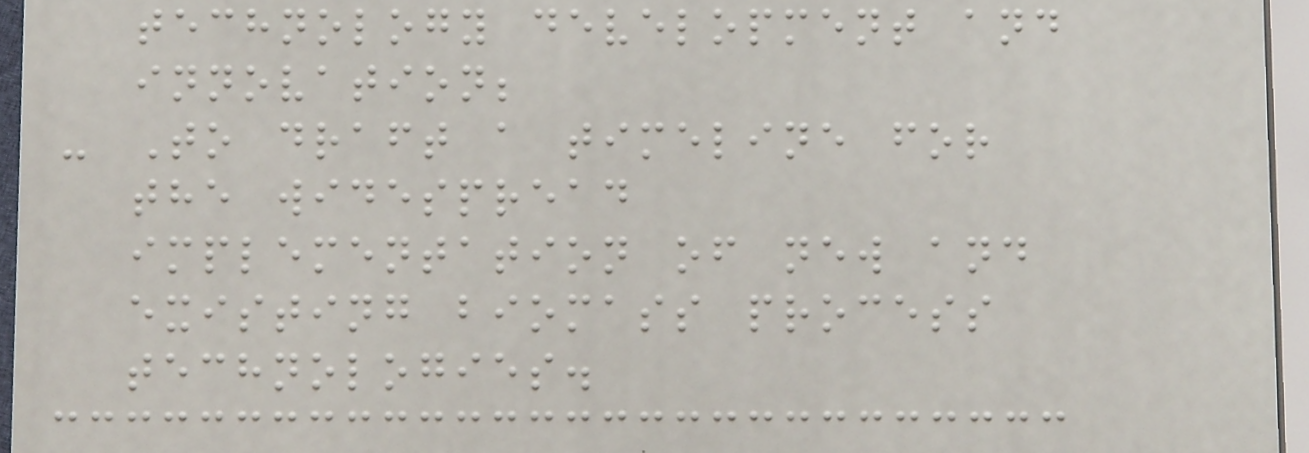technology development and
innovation;
- To draft a timeline for
the widespread
implementation of new and
existing biomass process
technologies.
